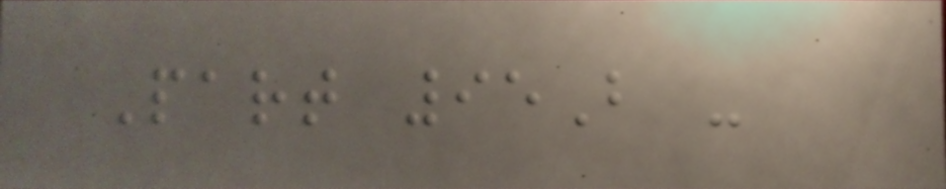Part 95B -
